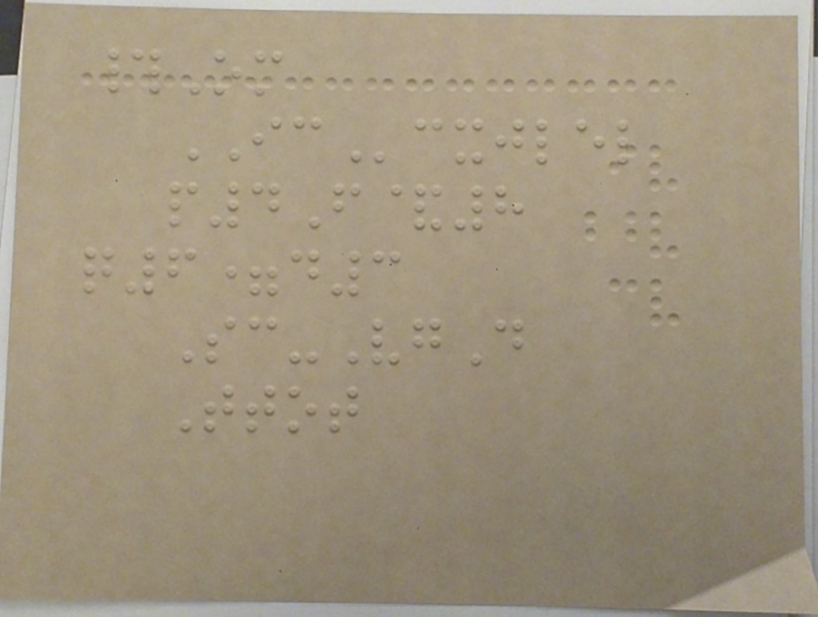#Om
ICcxjlel
p4F&8
q6=d3
Sc-VgD
Ttot
